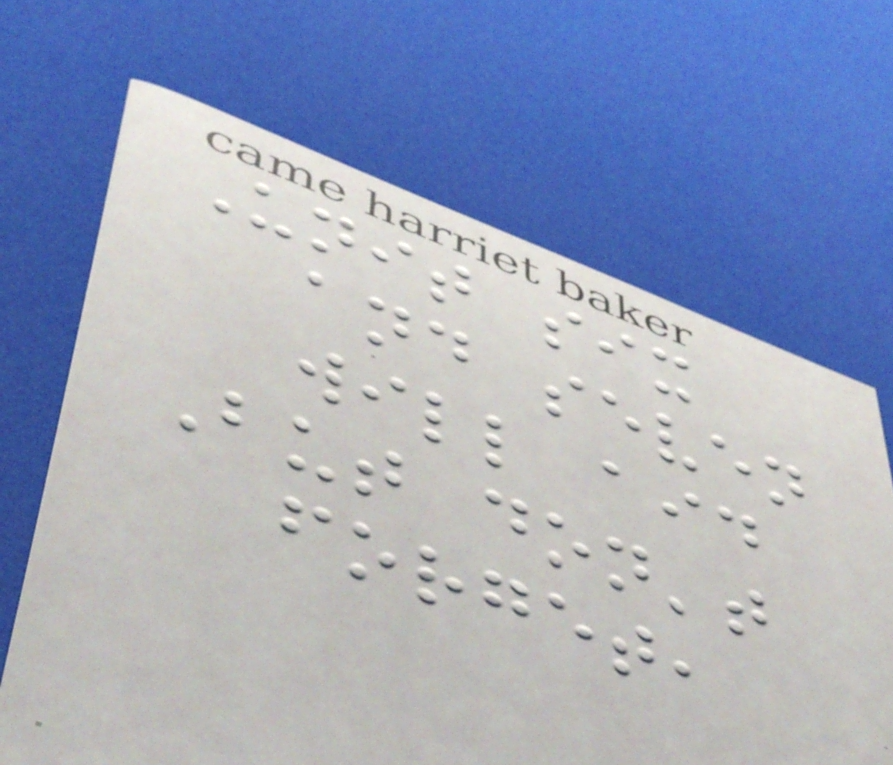Unit six
and seven
will aid
But don't
forget,
